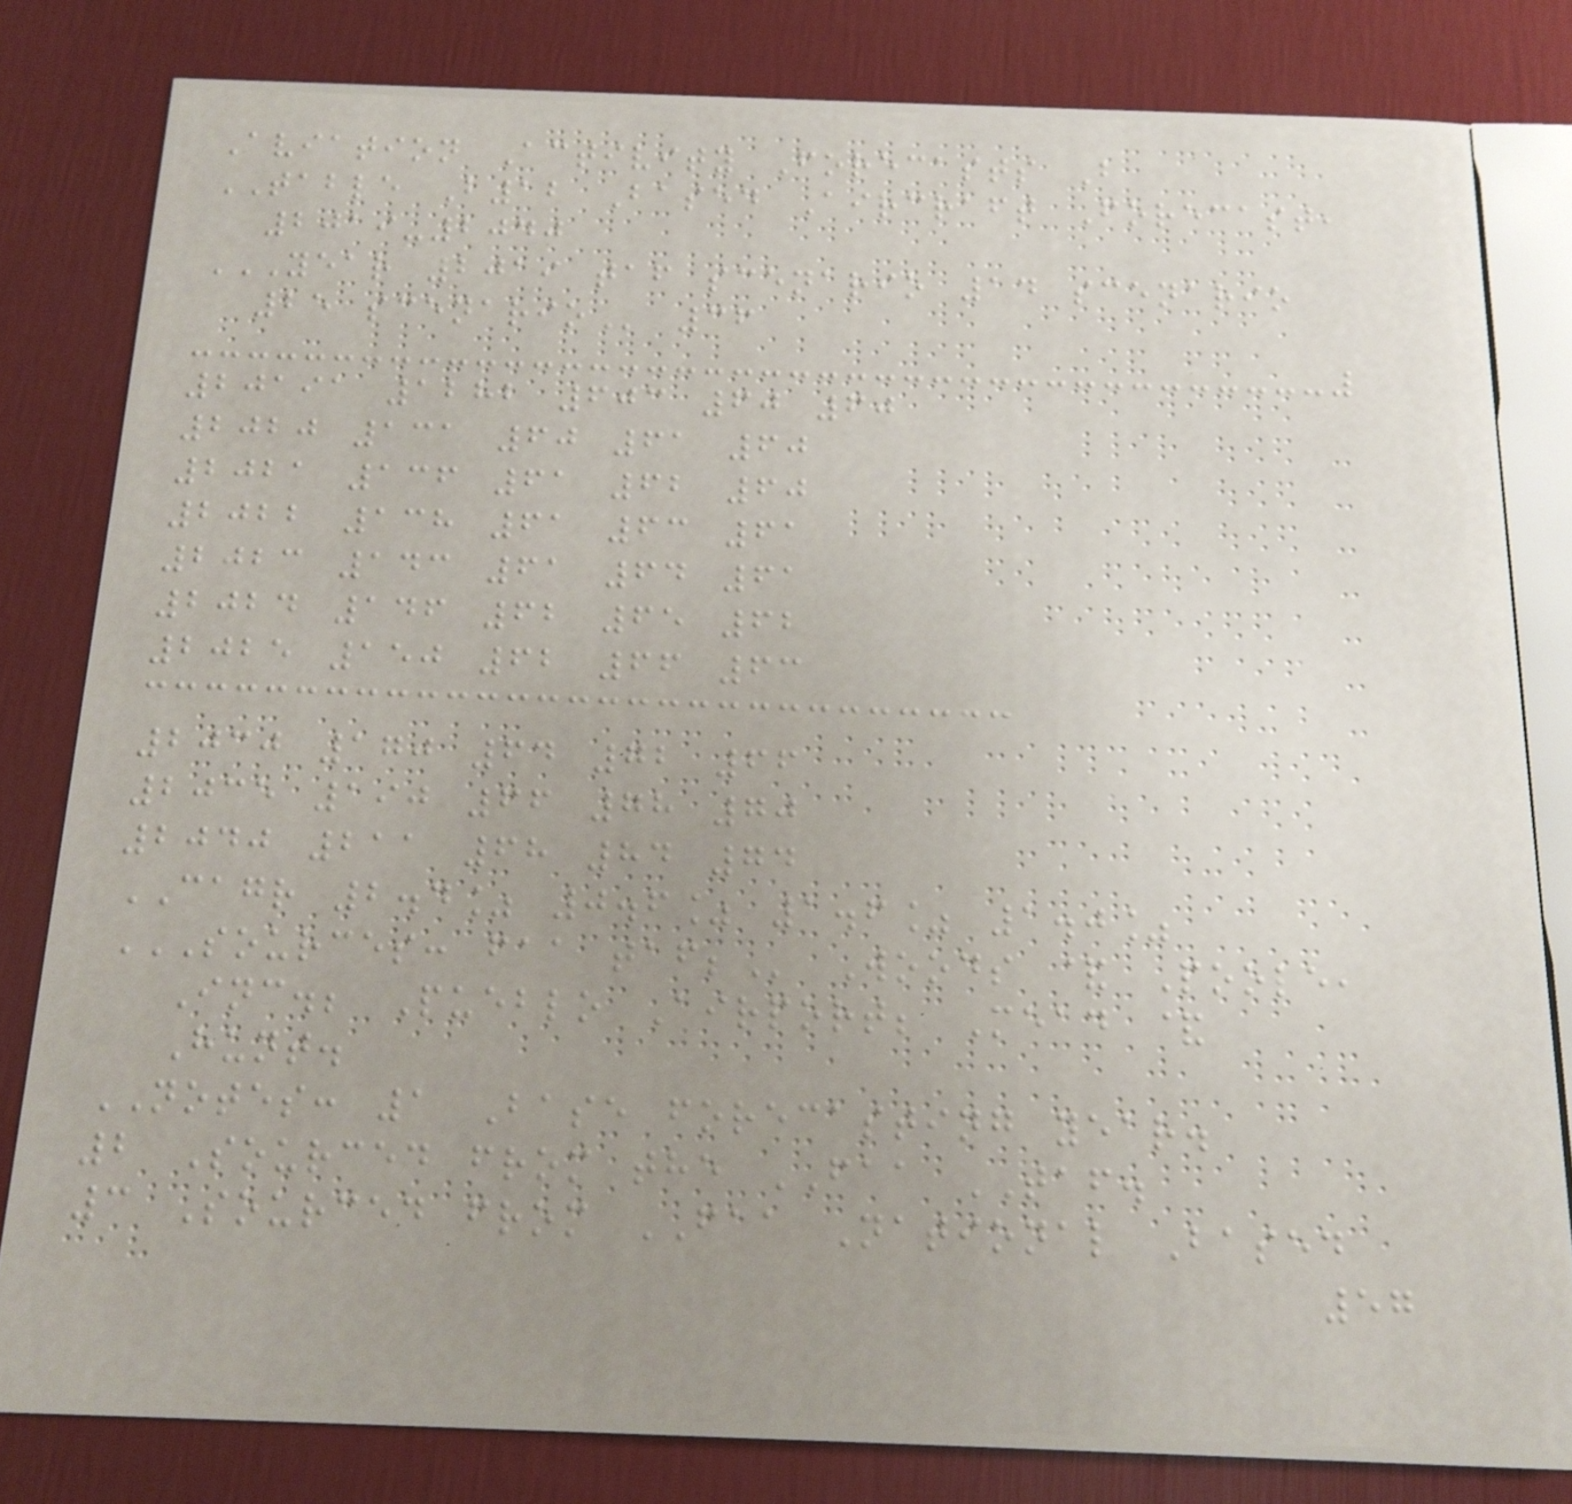Aviation Activity Forecasts B
TABLE B12 Based Aircraft Forecast,
2019-2040
YEAR 2019 TAF SCENARIO 14 SCENARIO
25 SCENARIO 36
20191 1282 603 60 60
2020 131 60 61 60
2021 136 61 62 60
2022 138 61 63 61
2023 143 61 64 61
2024 146 62 65 62
2025 150 62 66 63
2030 170 64 72 66
2035 190 66 78 70
2040 211 68 84 74
CAGR 2.4% 0.6% 1.6% 1.0%
SOURCES: FAA TAF; Woods & Poole,
Inc.; Pueblo Airport; Mead &
Hunt.
NOTES: 1 Base forecasting year.
2 Sourced from the FAA TAF.
3 Sourced from FAA National Based
57
